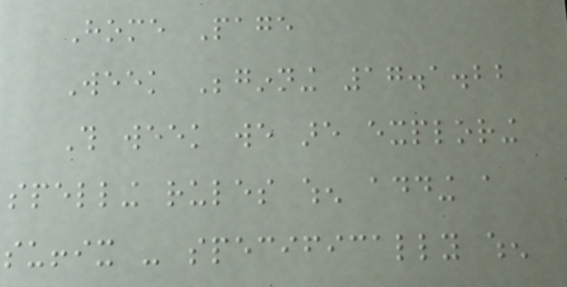Home Page
Week Beginning 17.1.22
This week we are exploring
spelling rules when adding a
suffix - specifically when
